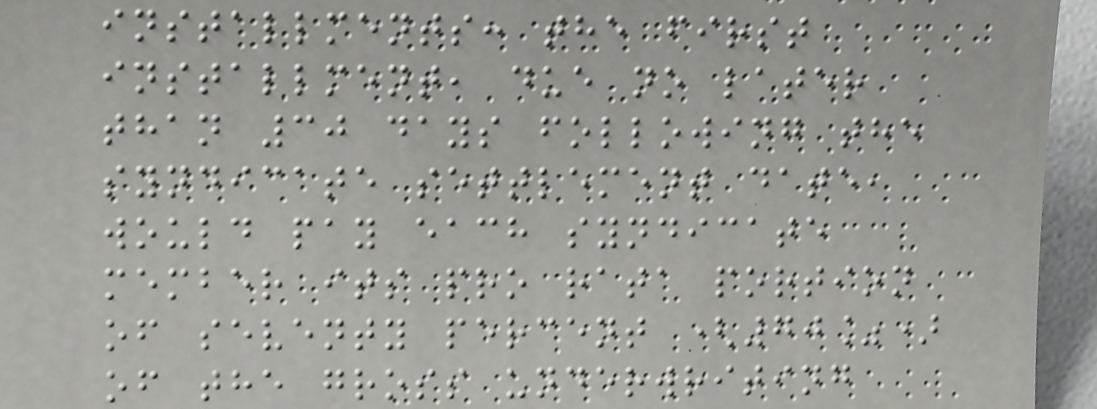installments: the first
installment, due no later
than 30 days following the
syndicate settlement date,
would pay each syndicate
member its pro rata portion
of seventy percent (70%)
of the gross underwriting
